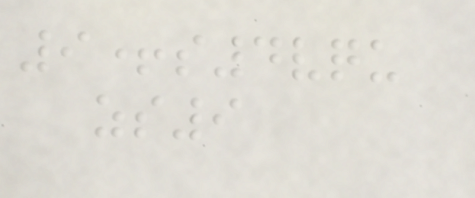9+s4vqu
zs9
